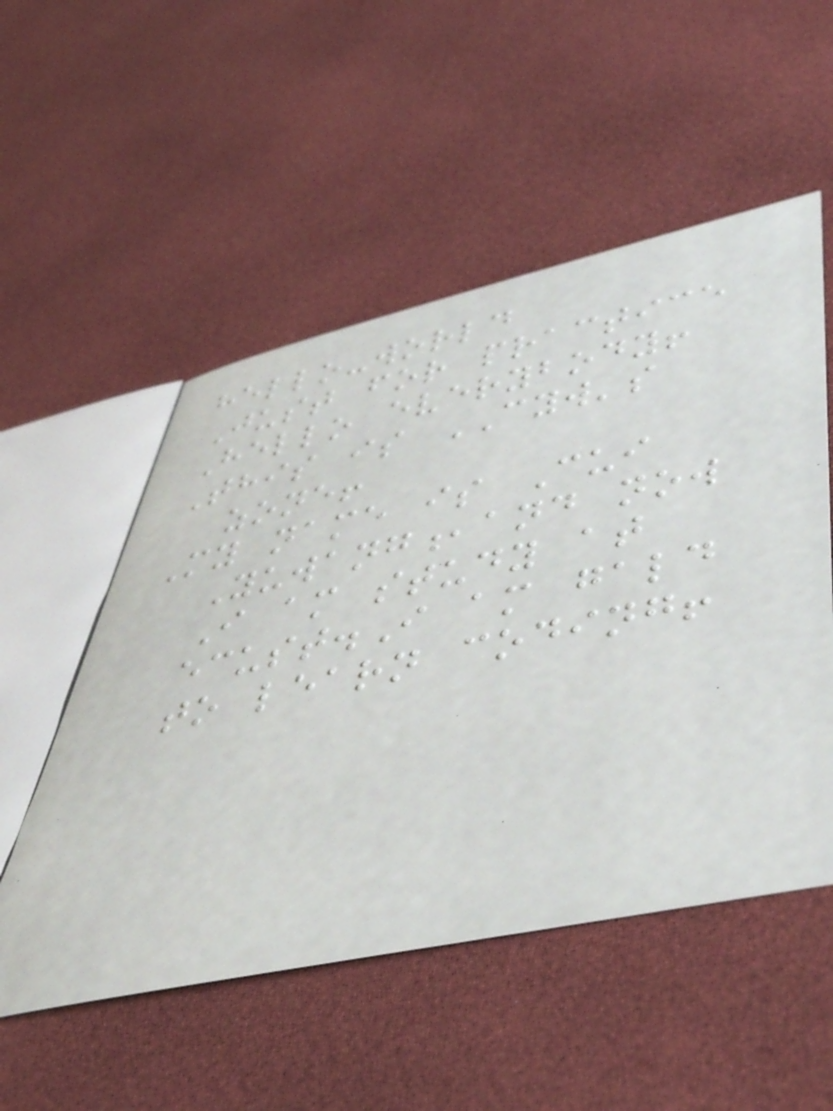hello-world
Just for practice
Hello everybody!
This is CYW's
zone!
My name is Cui
Yuwang,and now
I am study at
ecust.I am gald
to learn coding!
